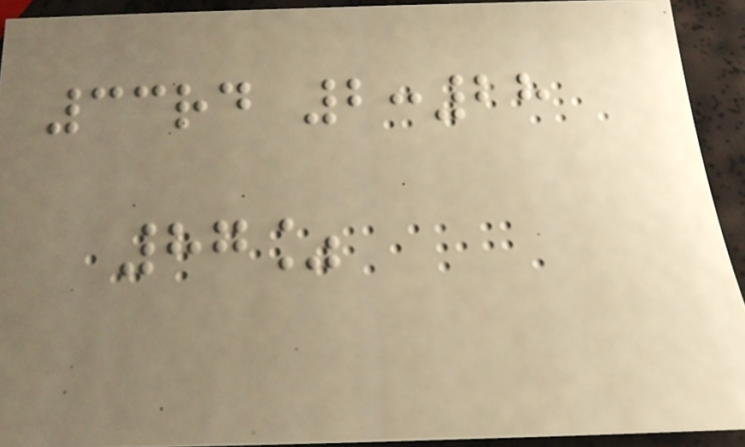33rd 2:28
87%
